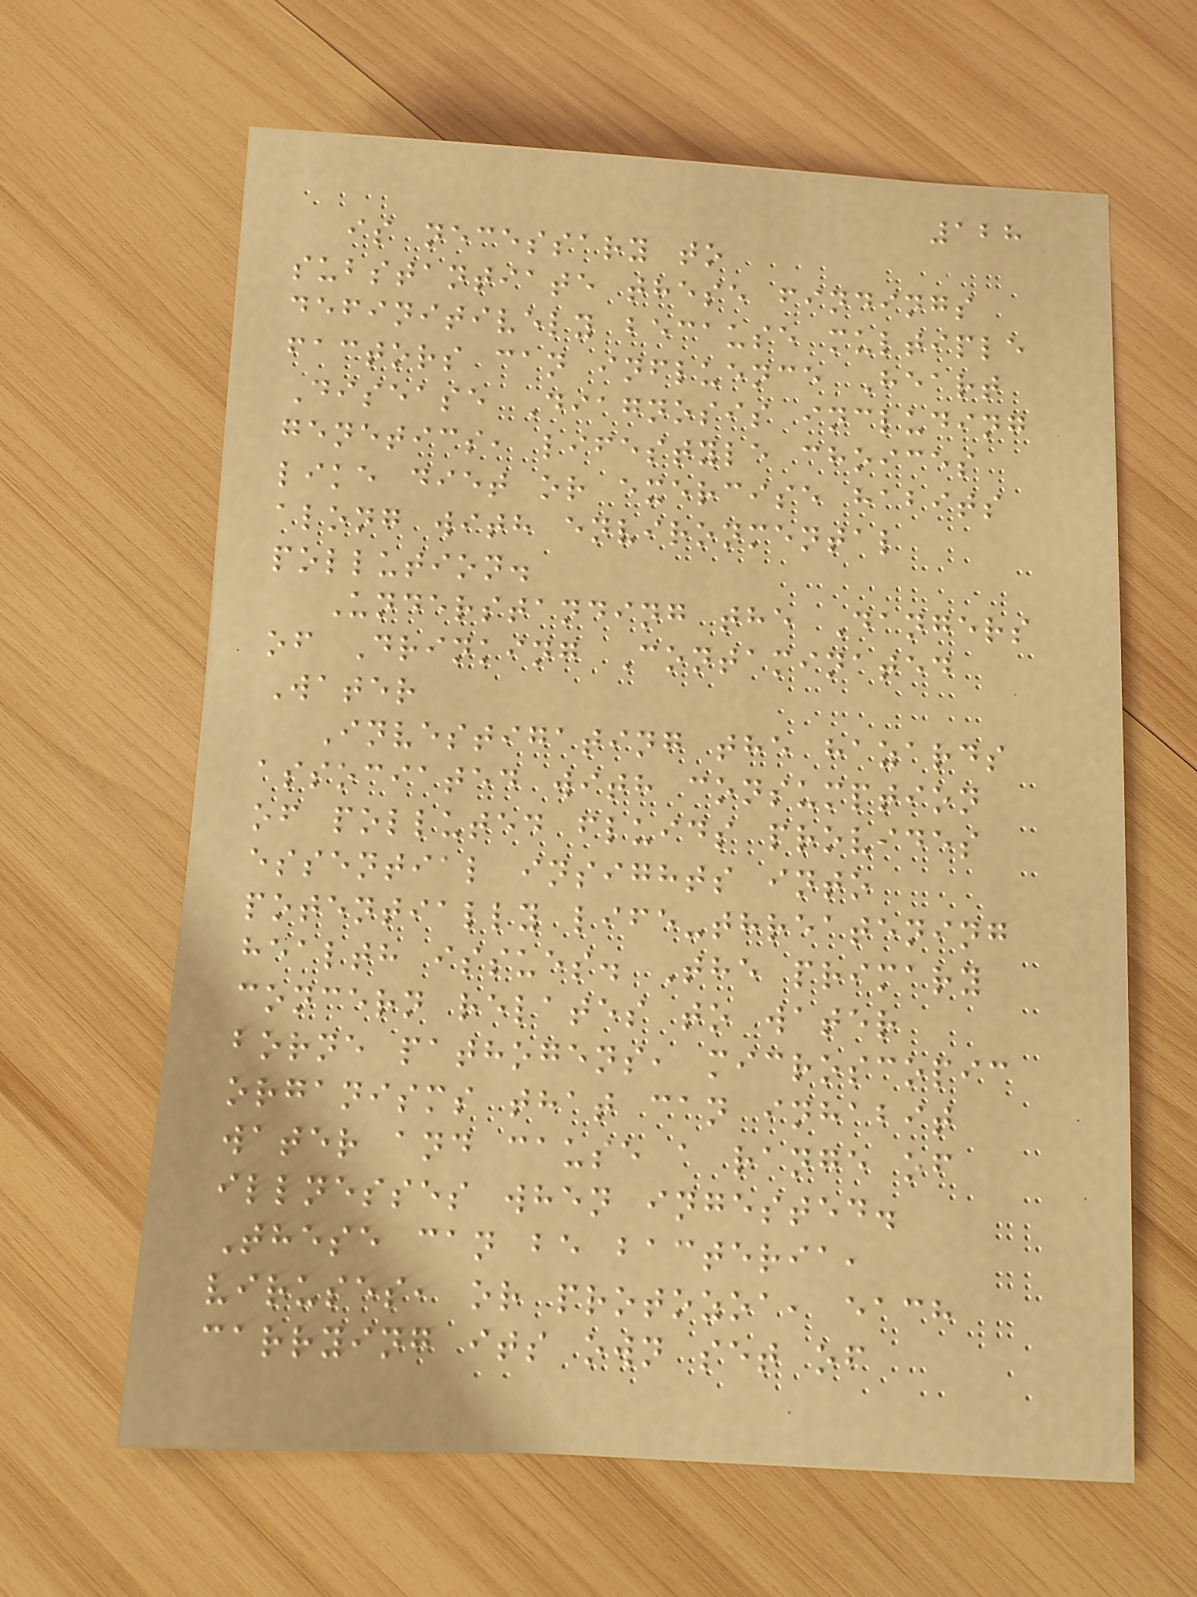128
is necessary to
substantiate these findings
definitively because multiple
factors can influence Heart
Disease Diagnosis including
genetics, lifestyle choices
like diet or exercise habits
along with environmental
pollution.
Understanding the Dangers
of Drinking Contaminated
Water
Investigating the hazards
associated with consumption
of polluted fluids provides
essential insights into
potentially life-threatening
health issues. The primary
concern relates to water
borne pathogens, microscopic
organisms that can inhabit
water and cause a range of
illnesses when ingested.
These can be bacteria,
viruses, or protozoa, each
carrying its own set of
